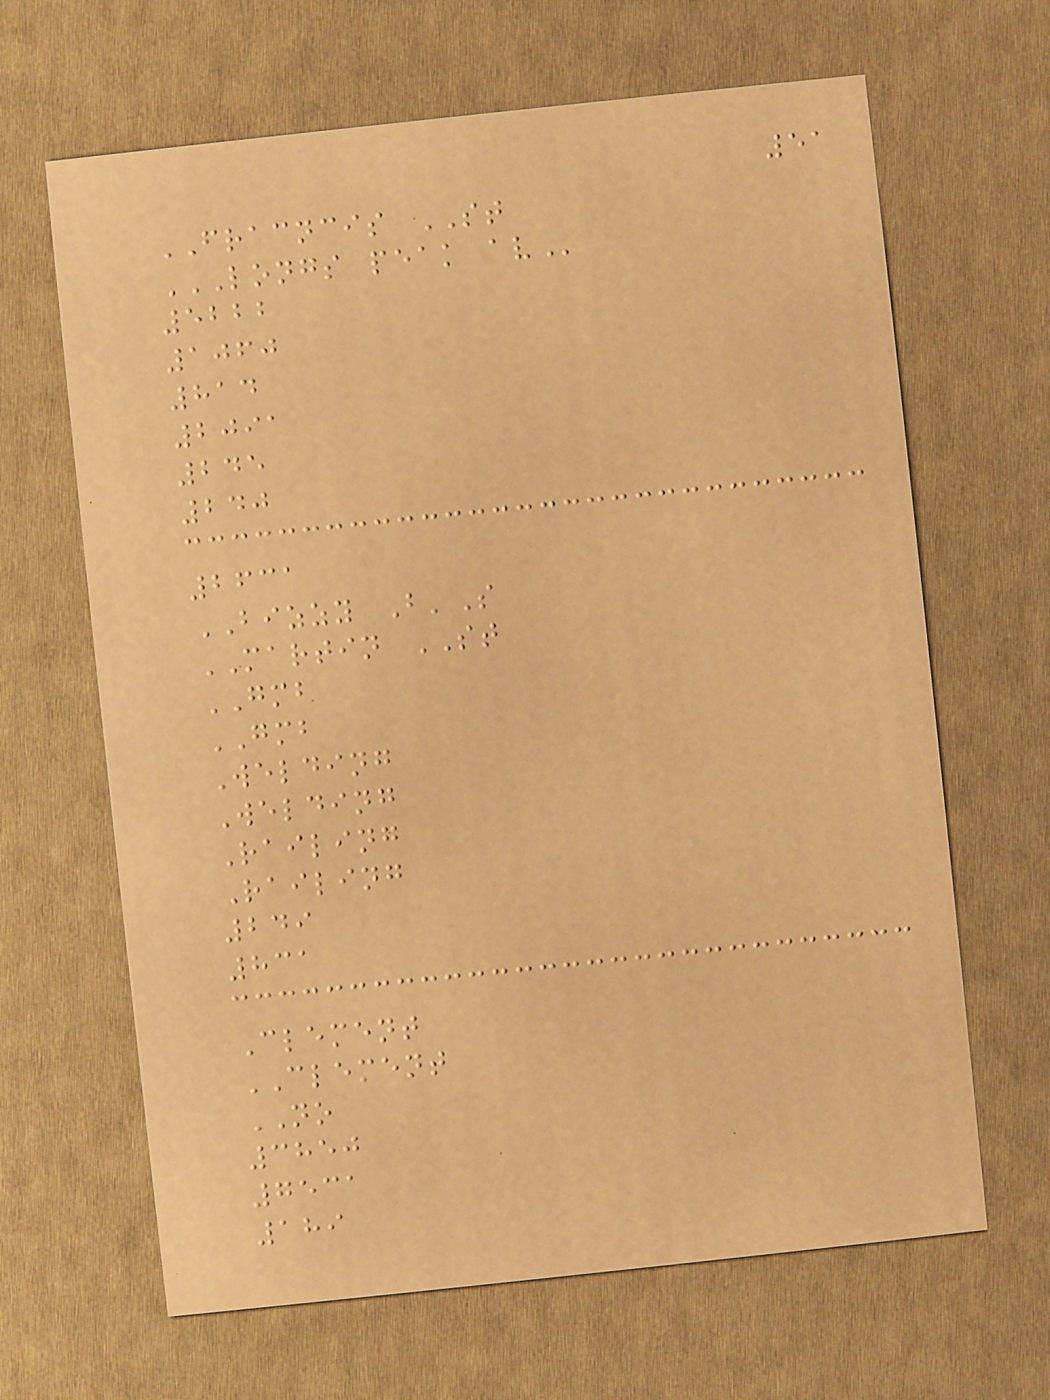51
FRACNCIS ST
LONGS PEAK AV
5222
1060
814
2091
245
240
2631
BIZZY B'S
MARTIN ST
GMB
GMB
Welding
Welding
Railing
Railing
249
831
Clement
CLEMENT
NO
3850
7531
189
